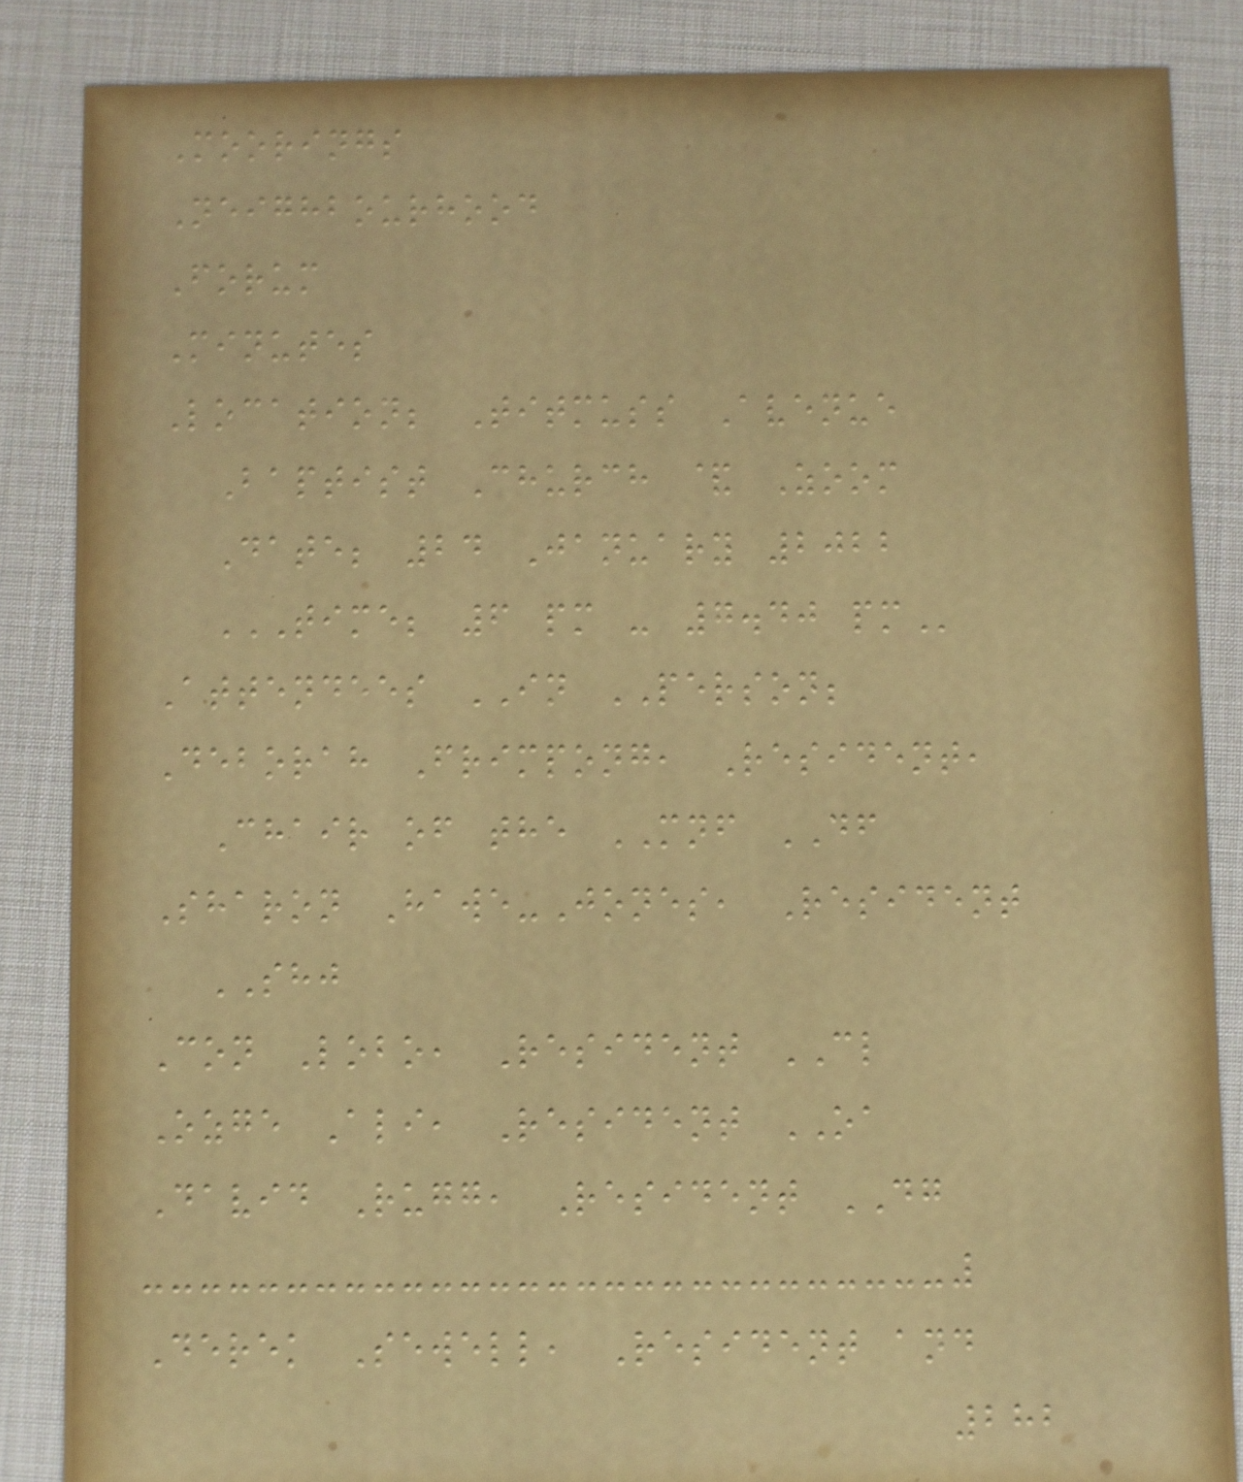Moorings
Neighbourhood
Forum
Minutes
Location; Titmuss Avenue
Baptist Church & Zoom
Date; 24 January 2022
TIME; 6 PM - 7.40 PM
Attendees IN PERSON;
Deborah Frimpong, Resident,
Chair of the MNF DF
Sharon Hawe-Jones, Resident
SHJ
Con Lobo, Resident CL
Ozge Ali, Resident OA
David Rugg, Resident DG
Derek Sewell, Resident and
282
